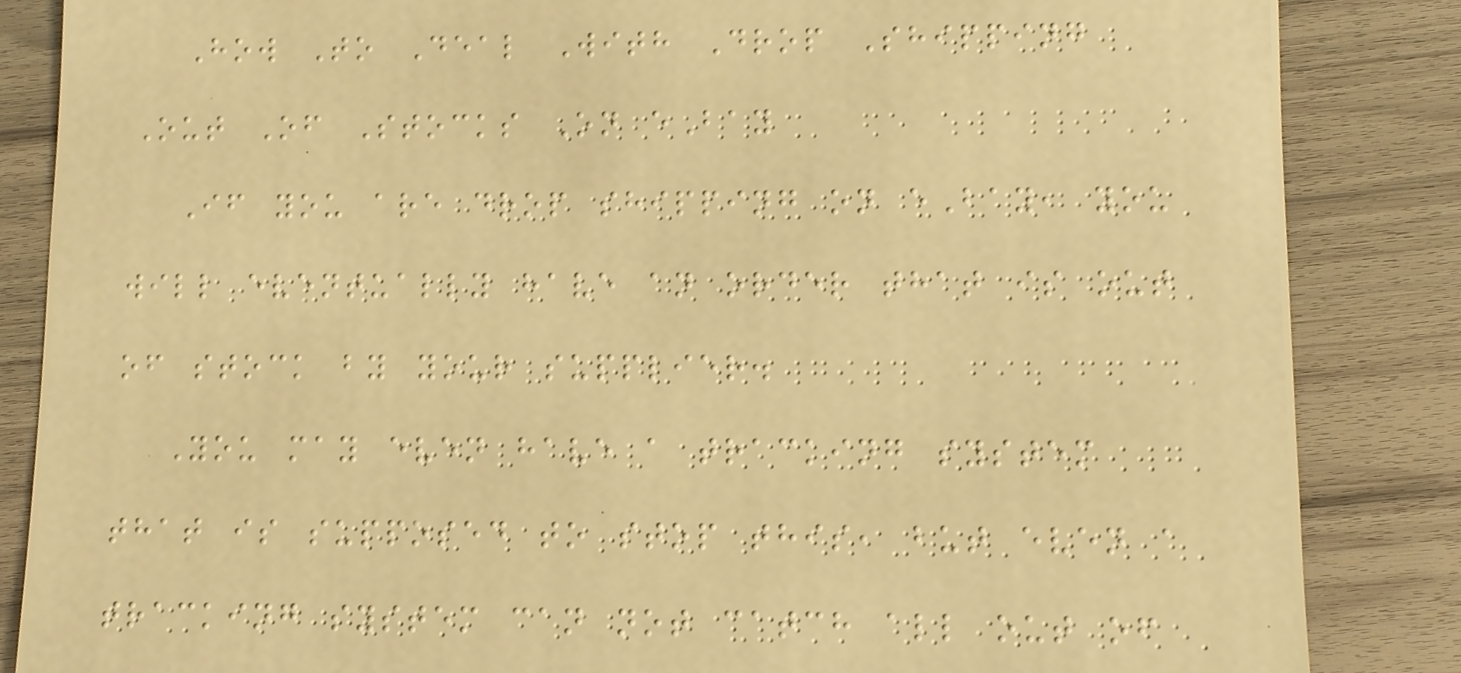How To Deal With Drop Shipping
Out Of Stocks On eBay
If you are drop shipping on eBay, you
will eventually have an order that is out
of stock by your supplier.
You may even have a tracking system
that is supposed to stop this, but even a
tracking system can not catch all out of
